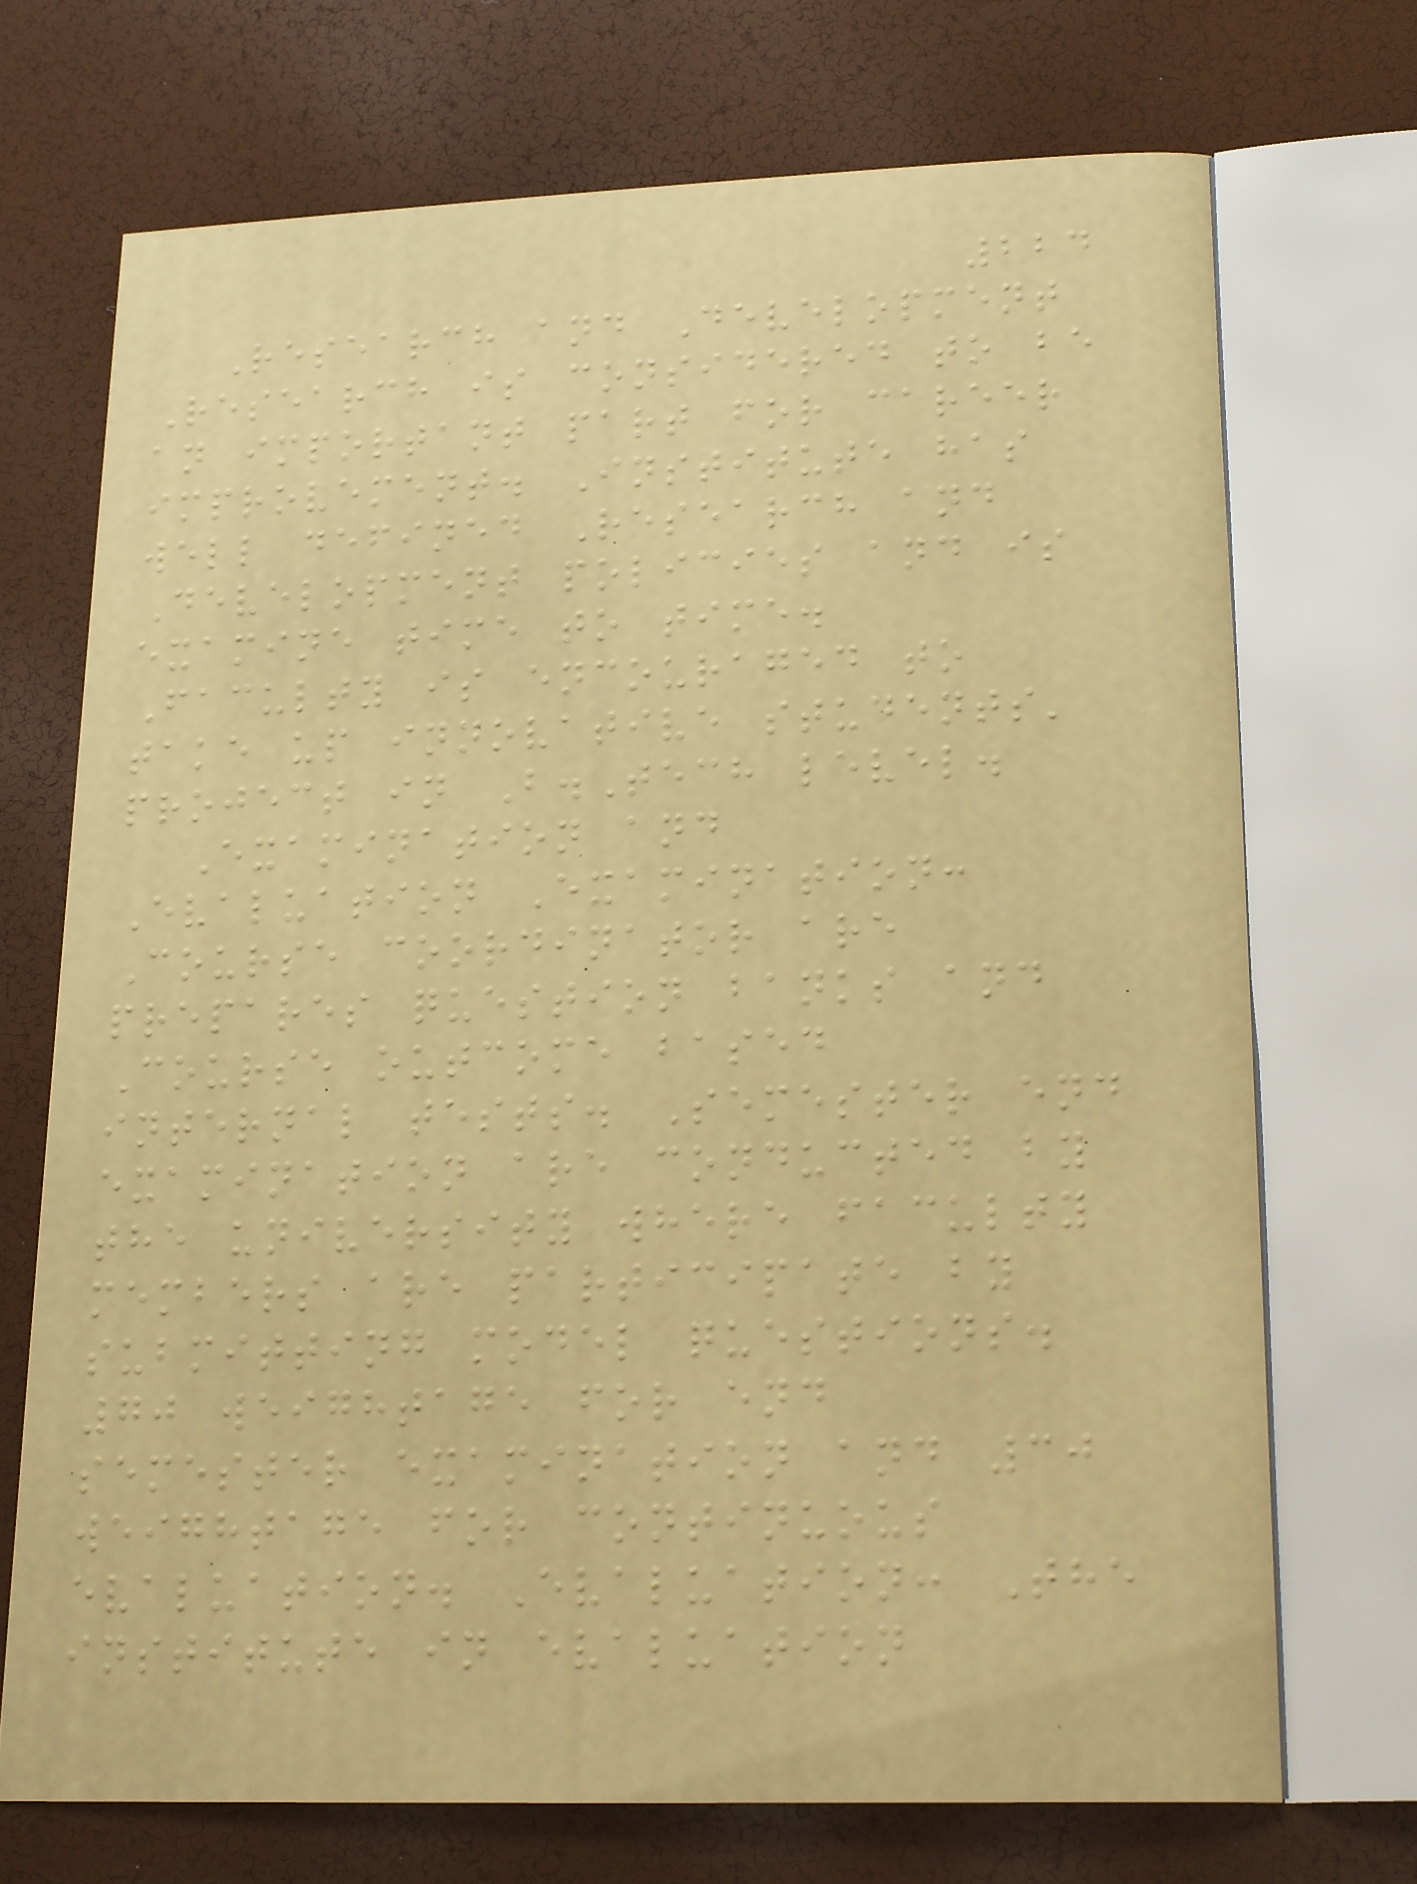224
Research and Development
Research is considered to be
an important part for career
improvement. Institute has
well defined Research and
Development policies and is
examine time to time.
Faculty is encouraged to
take up innovative students'
project in B.Tech level.
Examination and
Evaluation Examination:
Course coordinator are
prepares question banks and
Course outcome based
internal tests. Semester end
examination are conducted by
the university where faculty
members are participate by
submitting model questions.
70 weightage for end
semester examination and 30
weightage for continuous
evaluation. Evaluation: The
institute in evaluation
